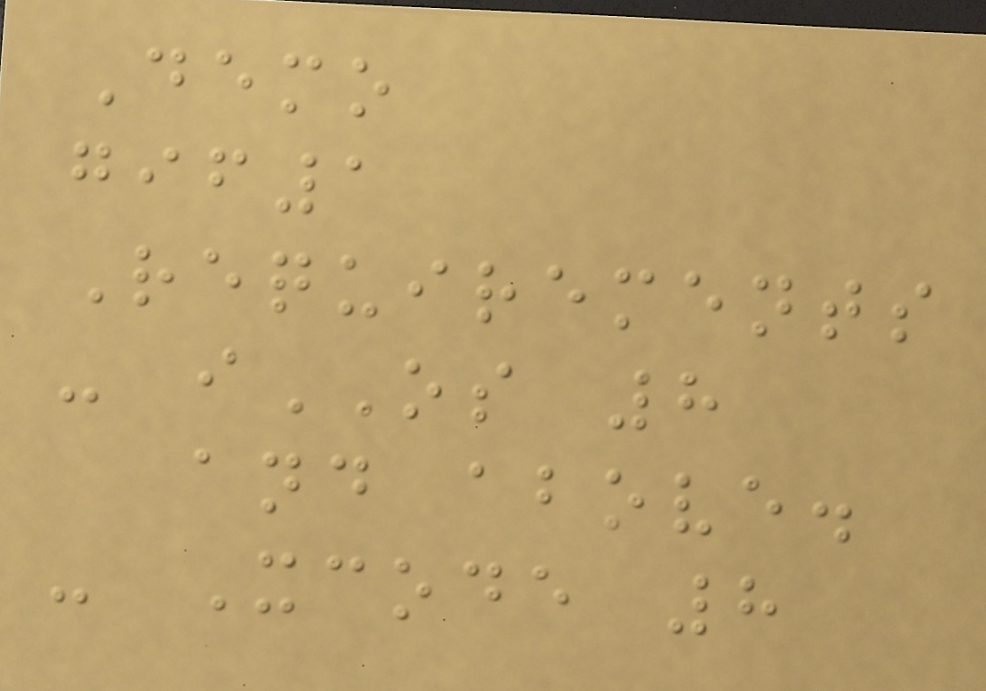Demo
gif1
Requirements
- iOS 8
and above.
- Xcode 8
